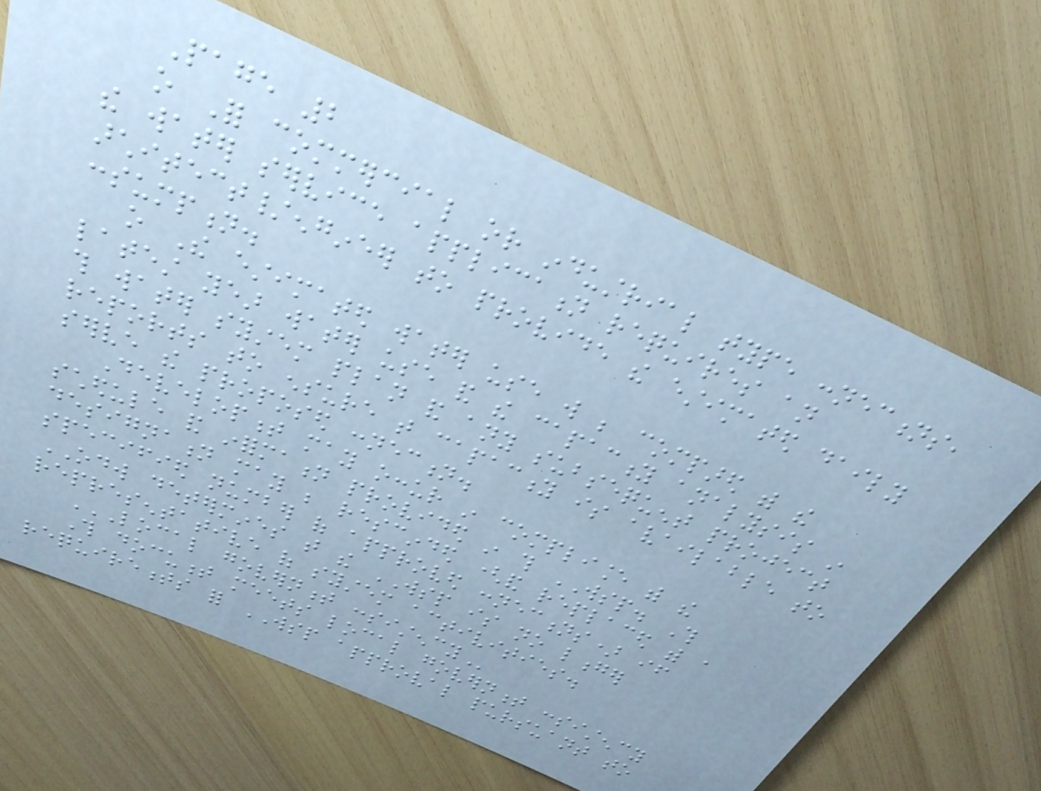Page 2
o For commercial or industrial type connections,
the water service application requires an
architect/engineer to provide the estimated daily
consumption.
o The estimated water use will be compared with the
latest year water use and the capacity analysis in
this water system plan and any subsequent project
reports to ensure that capacity is available to
serve the proposed connection.
Development may occur in compliance with the
schedule and information provided in this WSP. This
designation may be rescinded (and replaced with a
specified number of approved connections) if
ODW determines that the WSP is no longer
representative of system activities.
LOCAL GOVERNMENT CONSISTENCY
This document meets local government consistency
requirements for WSP approval pursuant to
